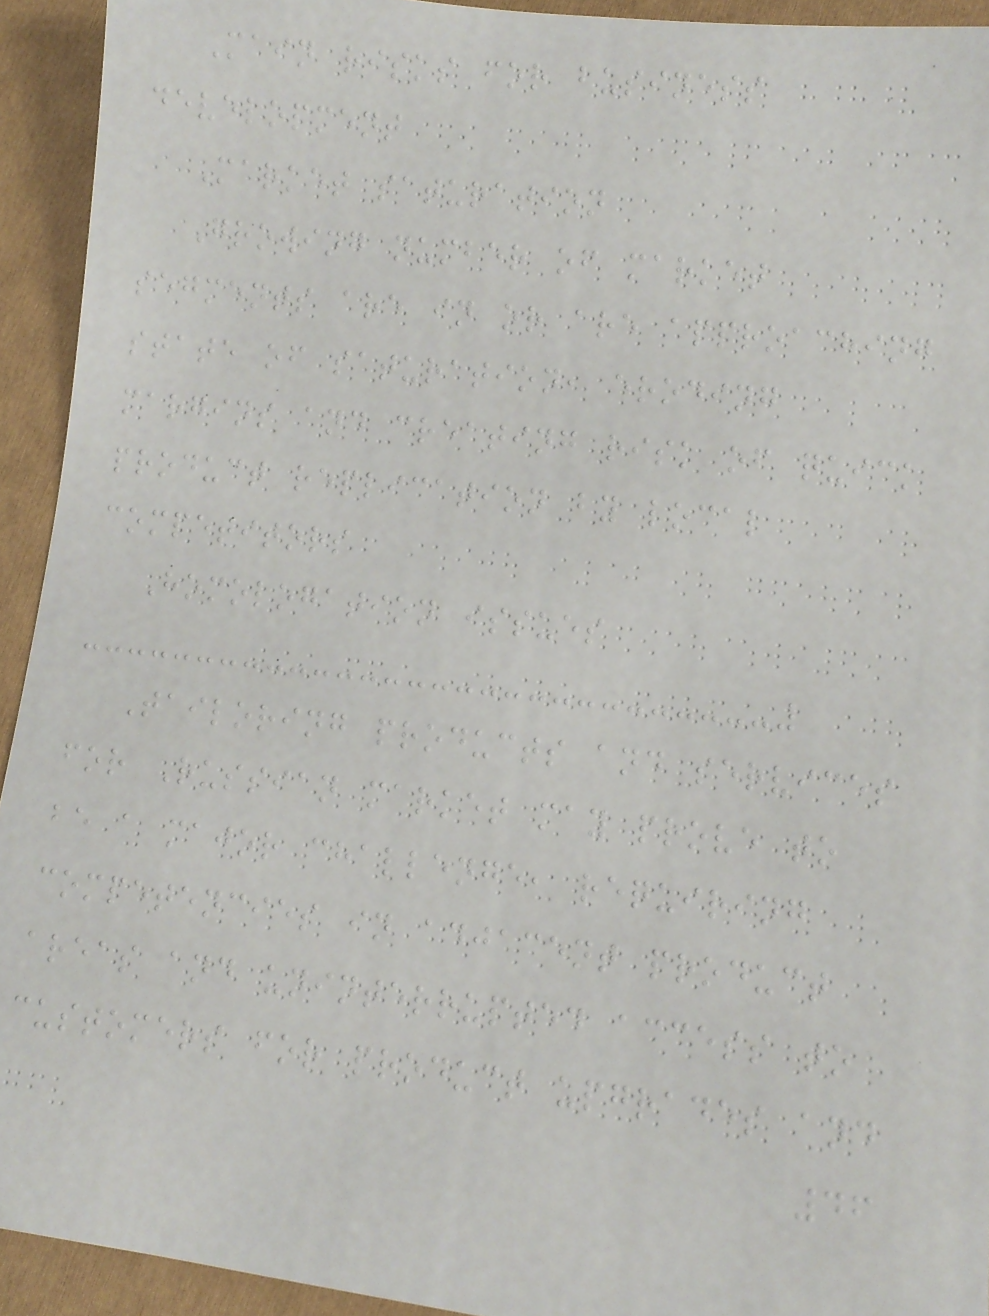Main risks for business
development
Market saturation
Growing number of market
segments are in or are approaching
state of saturation, eroding
margins and creating risk of quick
product replication by local
competitors
Homologation issues
Tailoring products and services
for Russian market may prove to
be a major challenge, requiring
competencies in adjacent product
areas and uninterrupted access to
customers for product upgrades and
46
